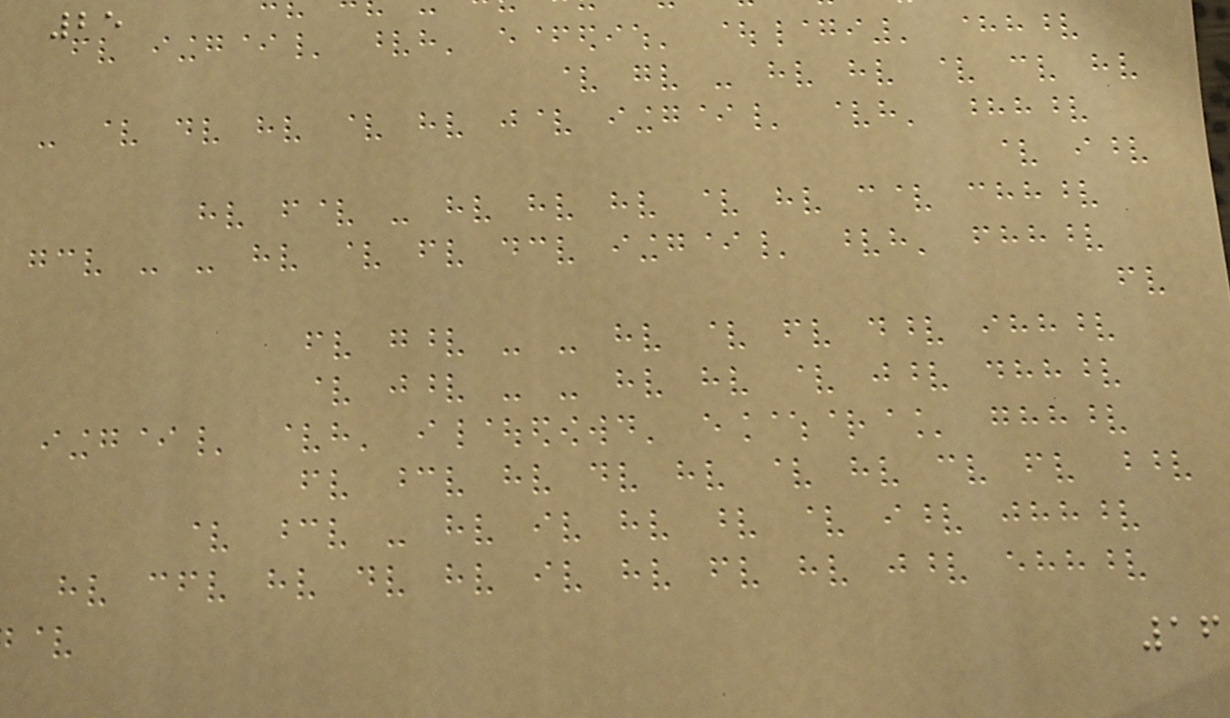25
16
